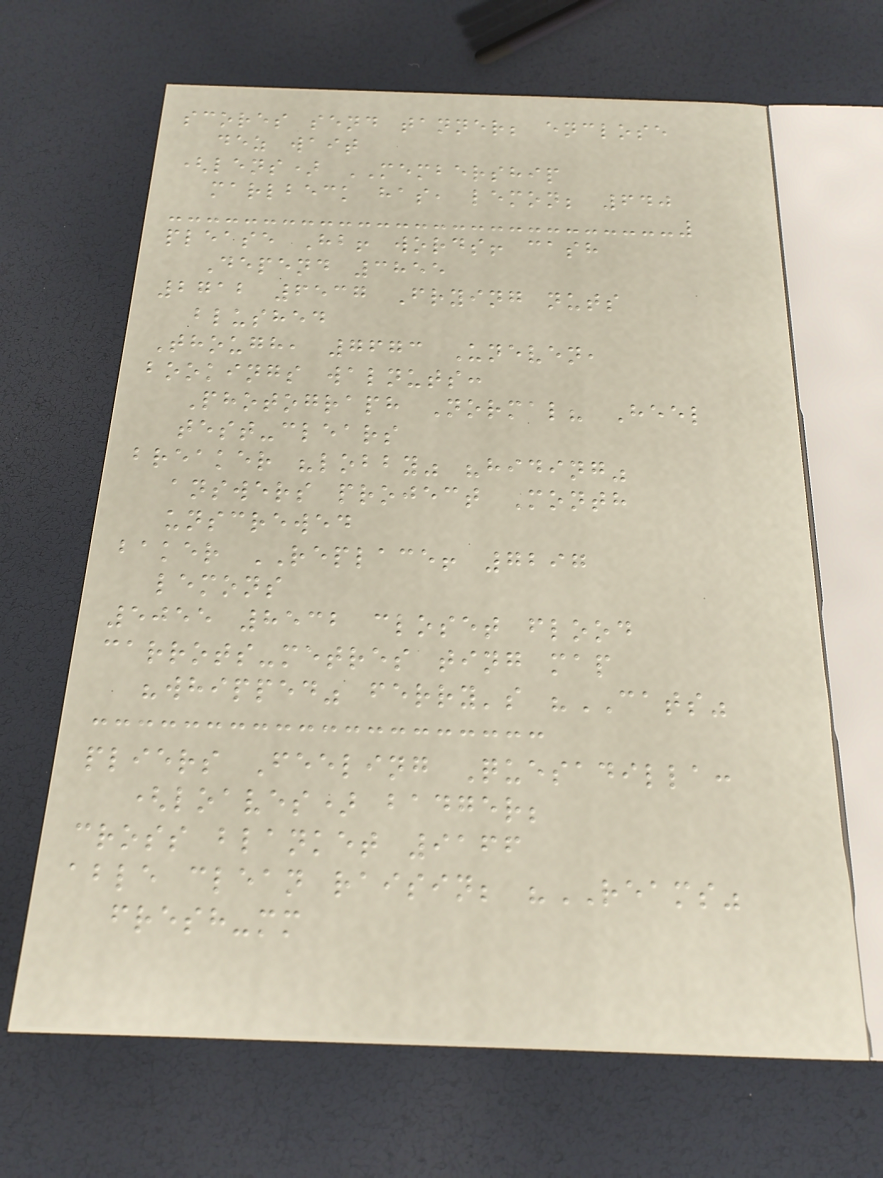scores send tanner; enclose
dez wait
(lens) MEMBERSHIP
marlbeck has, lemon; 640
please Hb! words! cash
Depend 3855
2712 6537 Frying nuts
blushed
Though, 7673 Uneven,
bookings walnuts:
Photograph Normal? Heel
test-clears
breaker "lobby" "hiding"
answers project Month
unscrewed
baker REPLACE! 7297
lemons
5055 8532 closet flood
carrots-metres ting map
"whipped" ferry's "CATS"
pliers Feeling Quesadilla:
(loaves) badger;
cross blanket 9166
able clean raisin; "REAMS"
fresh-mm
